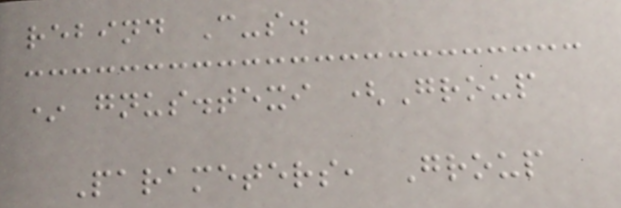rebind C-s.
* gnus.texi (Group
Parameters, Group
